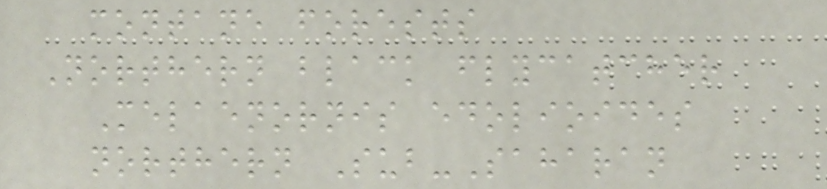montane forests
Northern black flycatcher
Melaenornis edolioides
northern Sub-Saharan
